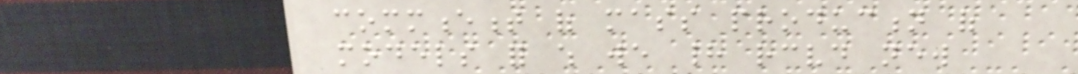commencement of mass production of
models for which we had received new
